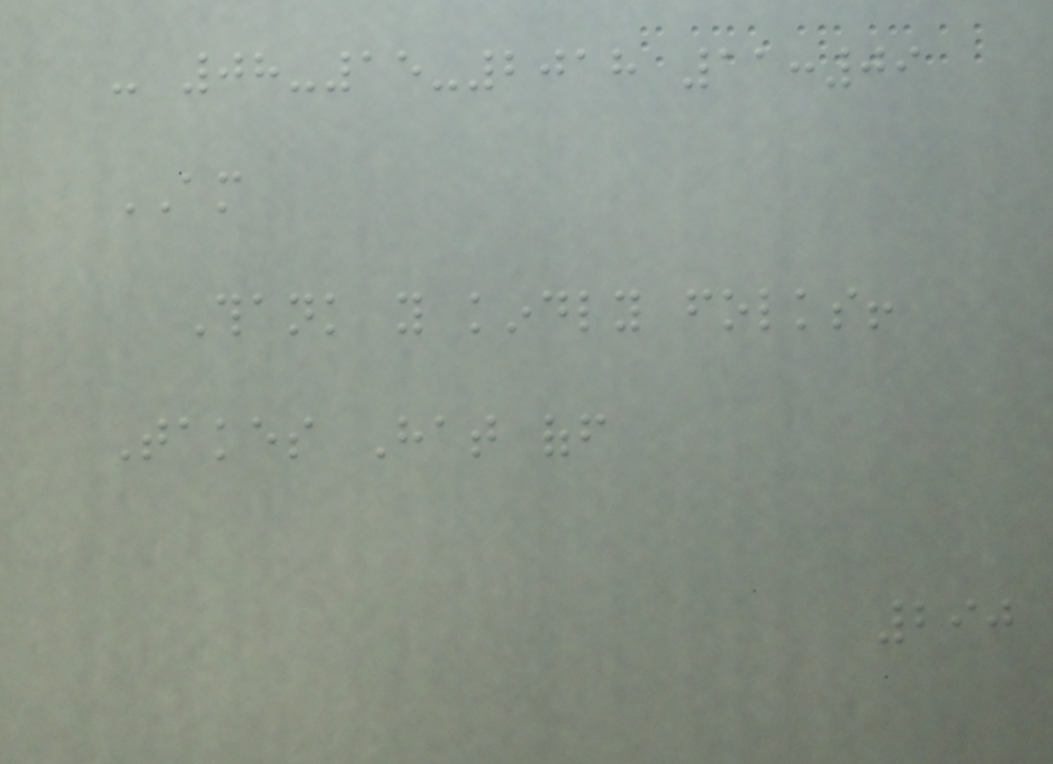- 08-15-2018 11:09
AM
Thank you kindly folks!
Takes Hat off
290
